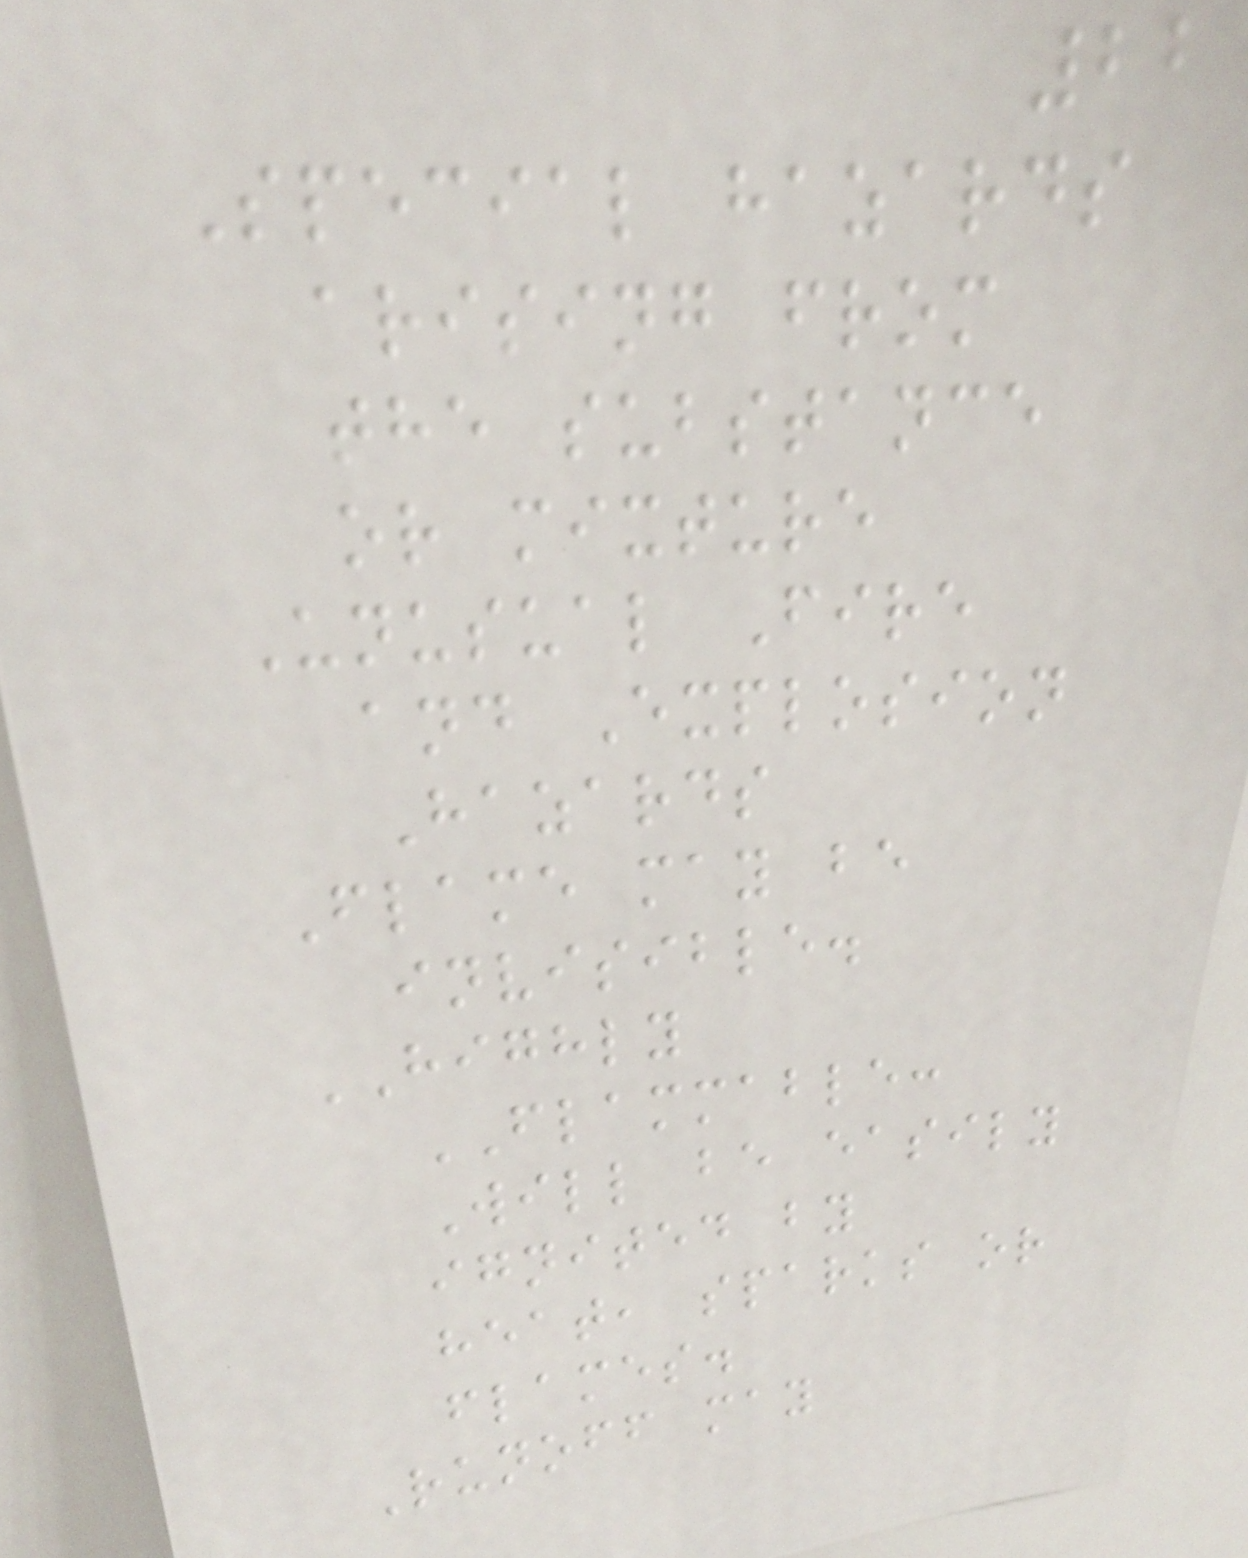22
Special hazards
arising from
the substance
or mixture
Unusual Fire
and Explosion
Hazards
Flame may be
invisible.
HIGHLY
FLAMMABLE:
Will be easily
ignited by
heat, sparks or
flames.
Runoff may
